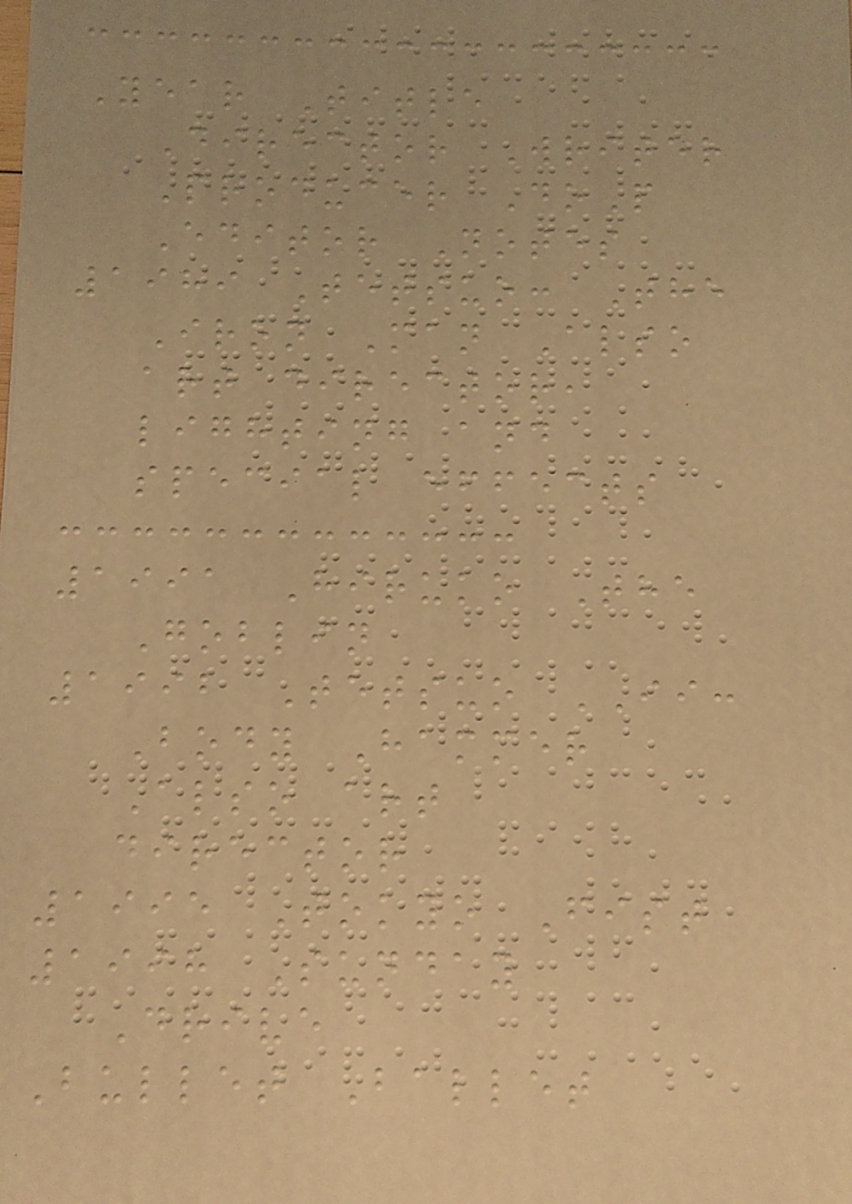Year Title
Director Writer
Producer DoP
Editor Notes
1989 Tetsuo: The
Iron Man Also
art director,
lighting and
special effects
1991 Hiruko The
Goblin
1992 Tetsuo II:
Body Hammer
Also art
director
1995 Tokyo Fist
1998 Sunday
Drive
Bullet Ballet
